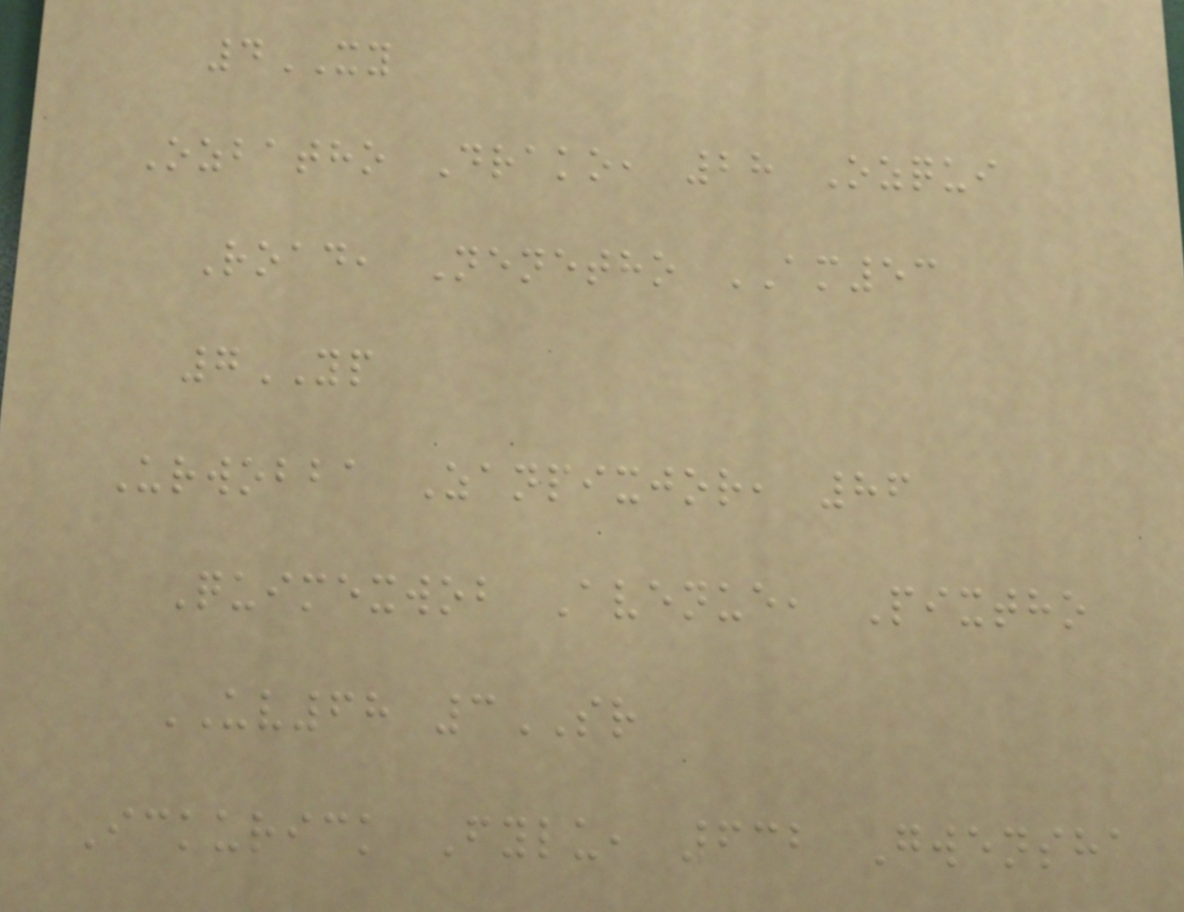4XY
Ozbatho Drako, 28 Ozqui
Road, Nenetho AM53
7YP
Urwobba Zanpixjor, 86
Quimexwob Avenue, Pixtho
UV68 3SR
Ickurick Fylu, 632 Gwensha
